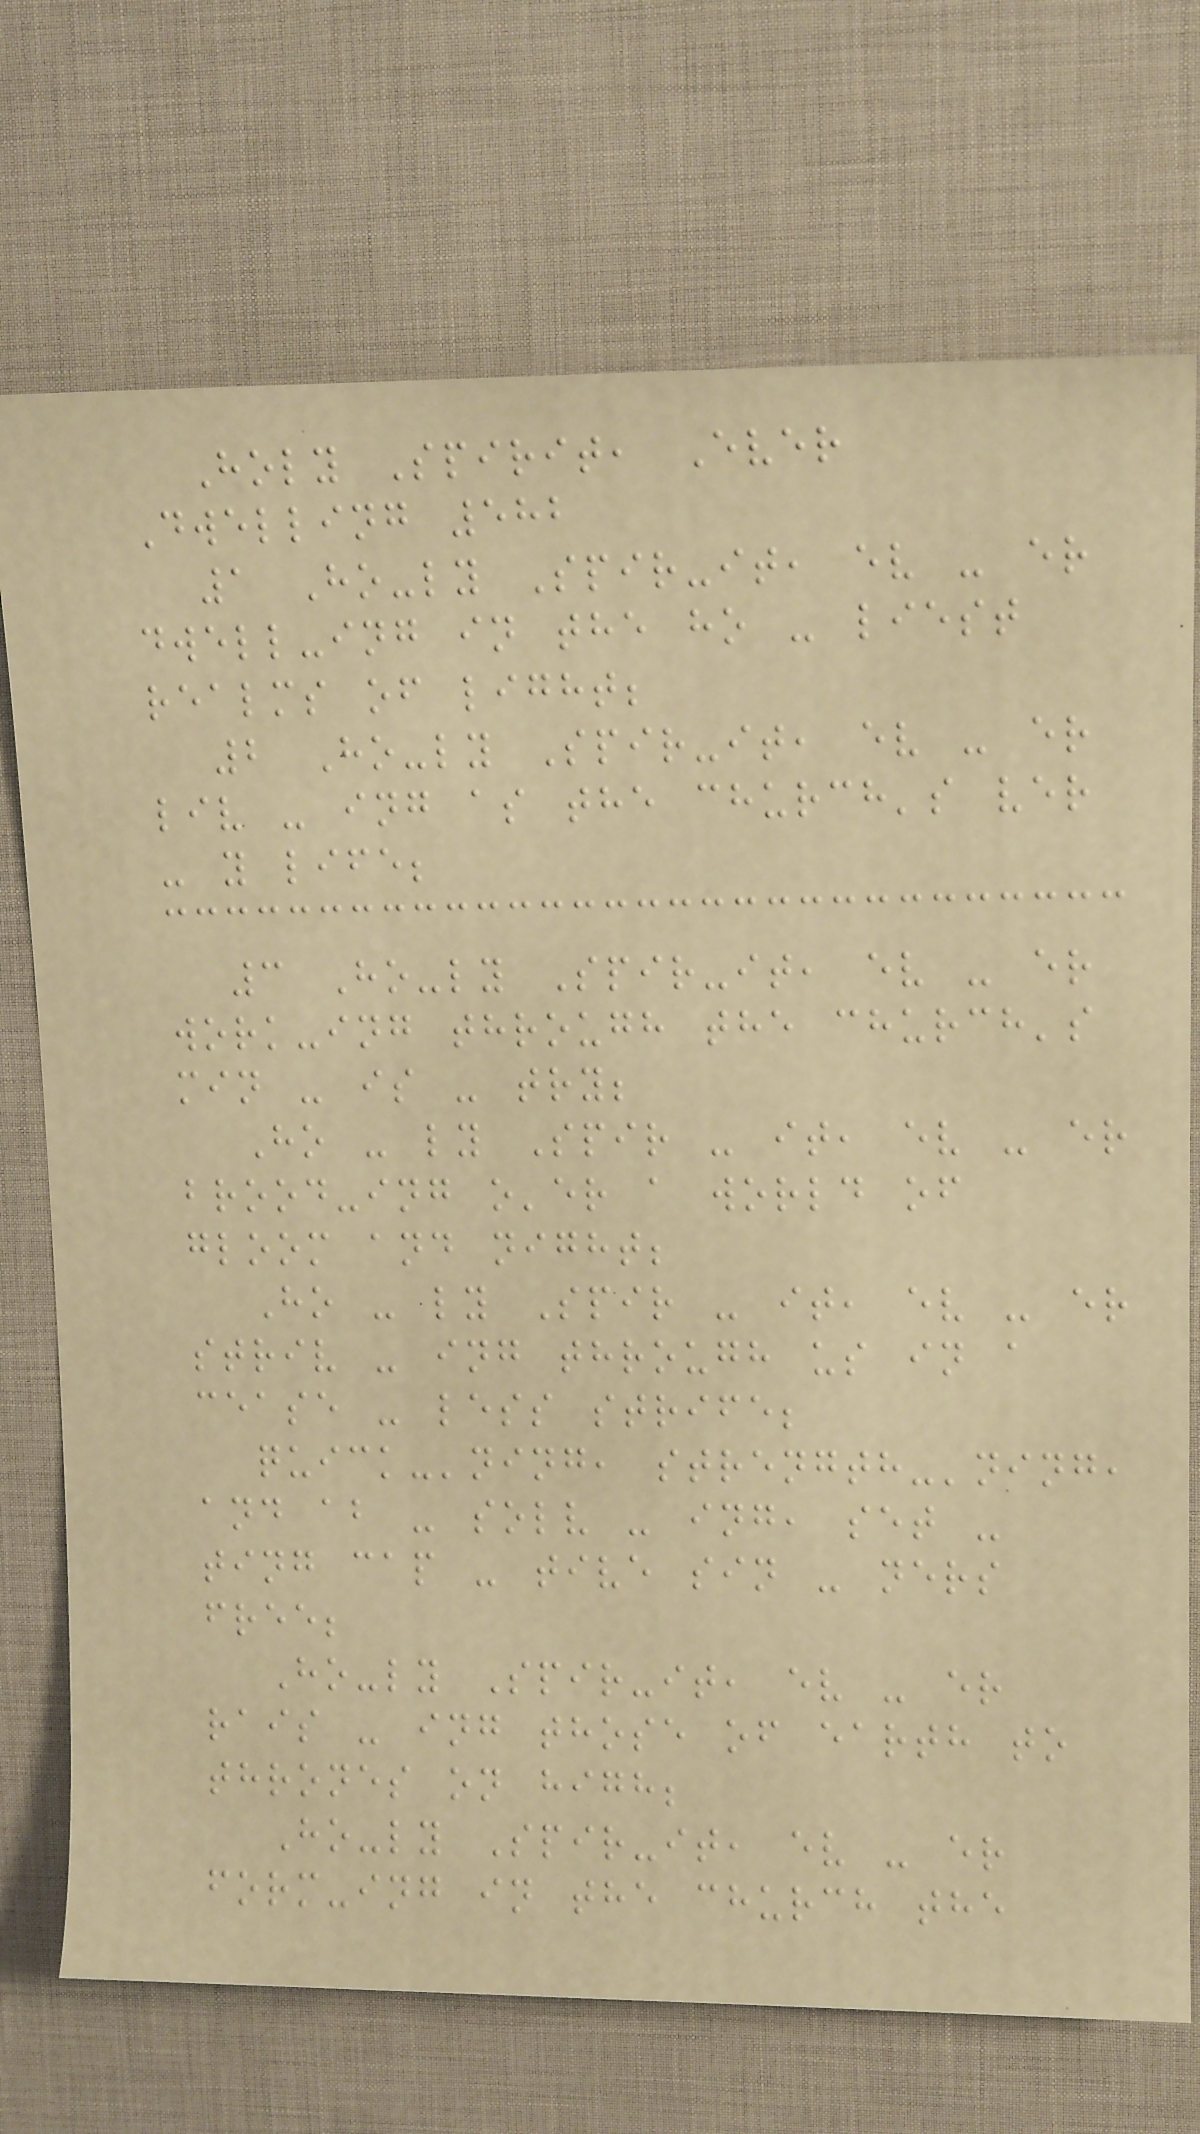Holy Spirit, Ever
Dwelling 582
1 Ho-ly Spir-it, ev - er
dwell-ing in the ho - liest
realms of light;
2 Ho-ly Spir-it, ev - er
liv - ing as the church's ver
- y life;
3 Ho-ly Spir-it, ev - er
work-ing through the church's
min - is - try;
Ho - ly Spir - it, ev - er
brood-ing o'er a world of
gloom and night;
Ho - ly Spir - it, ev - er
striv - ing through us in a
cease - less strife;
quick-'ning, strength-'ning,
and ab - solv - ing, set -
ting cap - tive sin - ners
free;
Ho-ly Spir-it, ev - er
rais - ing those of earth to
thrones on high;
Ho-ly Spir-it, ev - er
form-ing in the church the
